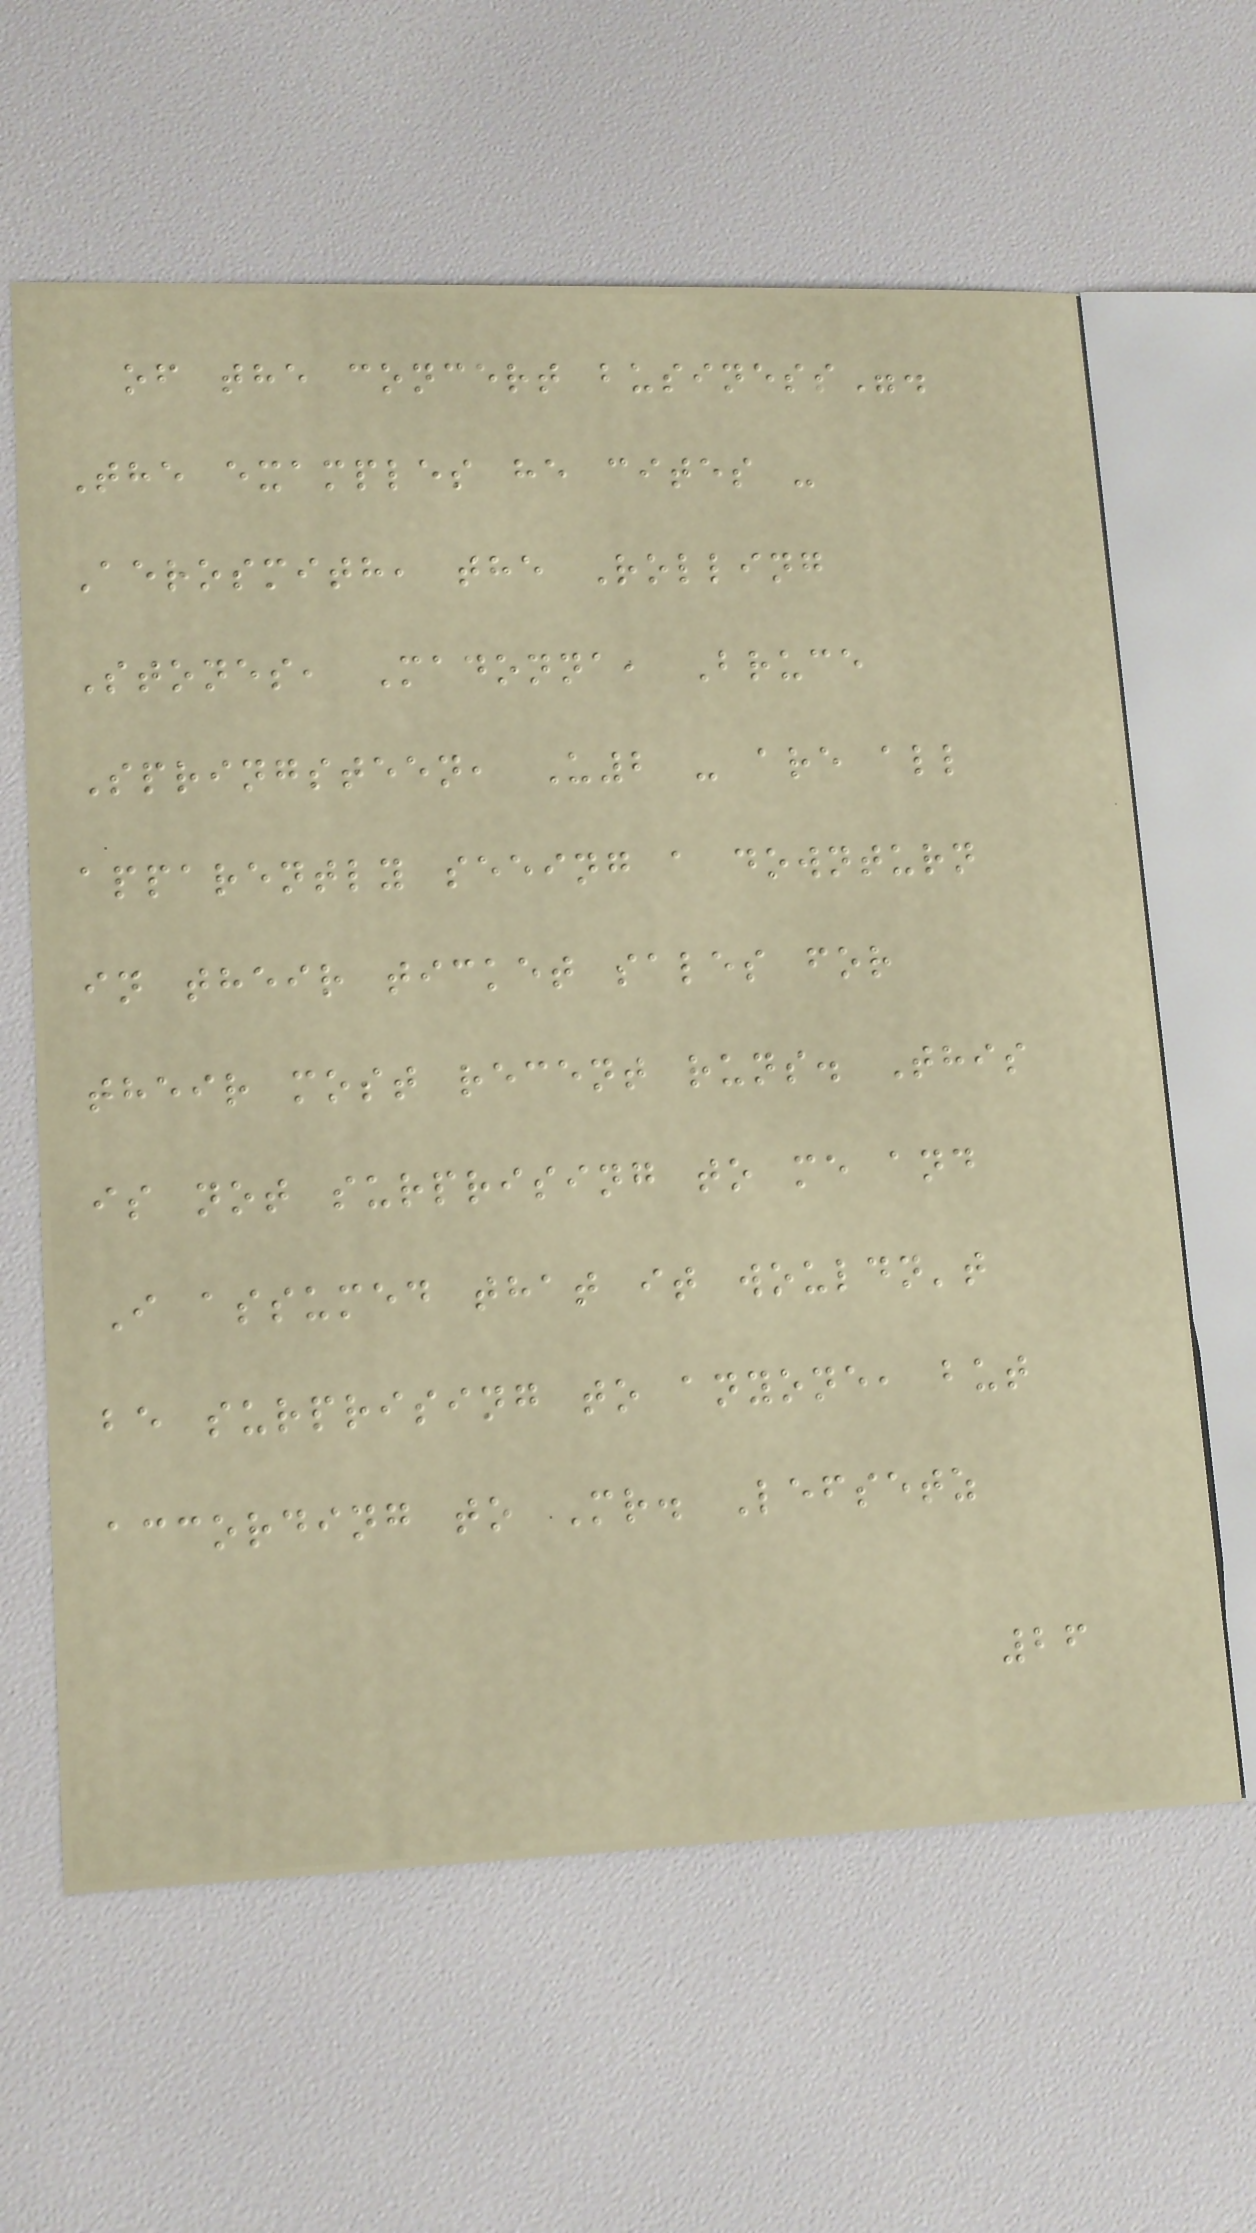of the concert business".
The examples he cites -
Aerosmith, the Rolling
Stones, Madonna, Bruce
Springsteen, U2 - are all
apparently seeing a downturn
in their ticket sales for
their most recent runs. This
is not surprising to me and
I assumed that it wouldn't
be surprising to anyone, but
according to Mr. Lefsetz
26
